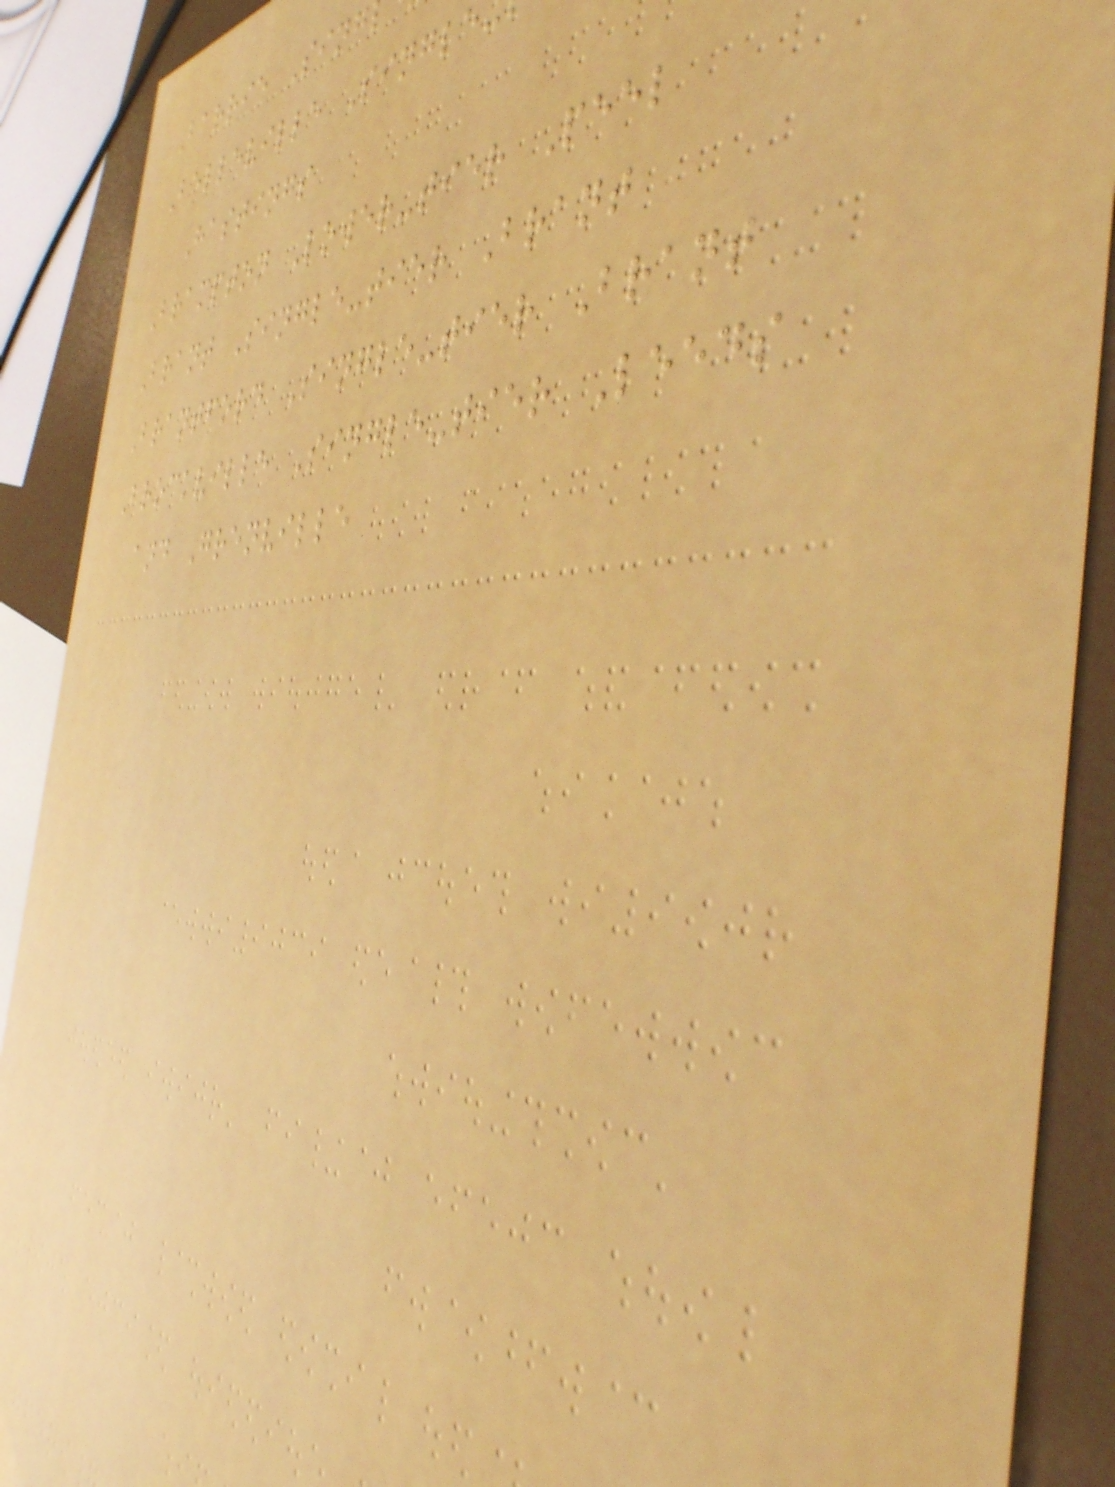Barrie Sing
Belleville Single
Hastings
Brampton Lower-tier Peel
Brant Single-tier Brant
Brantford Single-tier Brant
Brockville Single-tier Leeds
and Grenville
